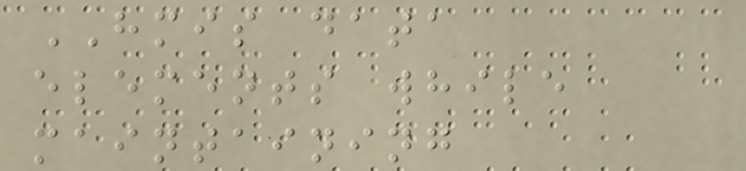HMIS data
elements while
maintaining
